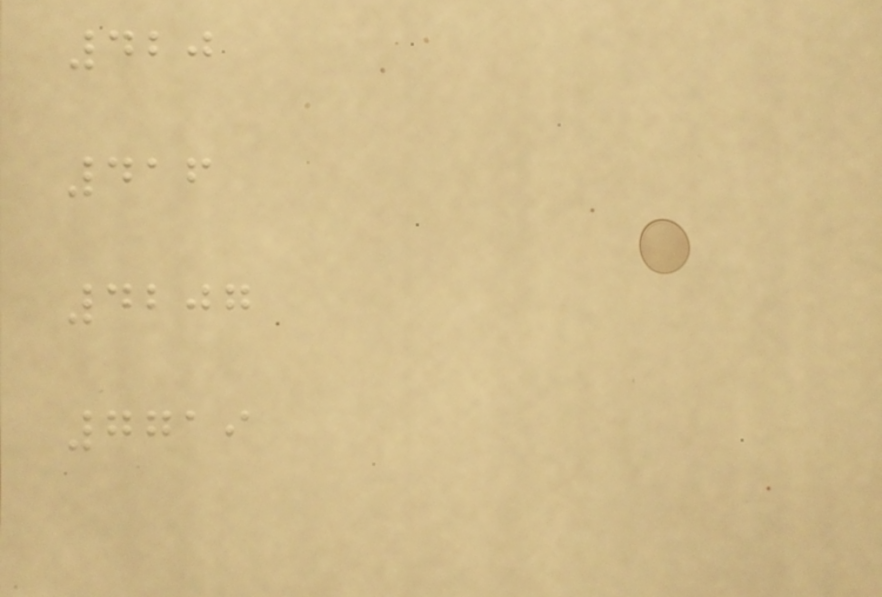420
416
4207
7719
